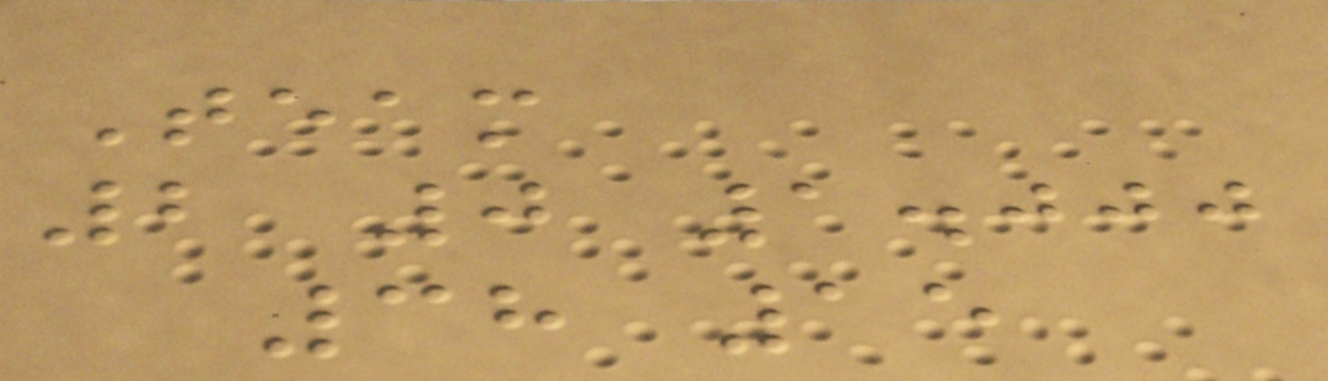Team
2 0 1.000
38 15
